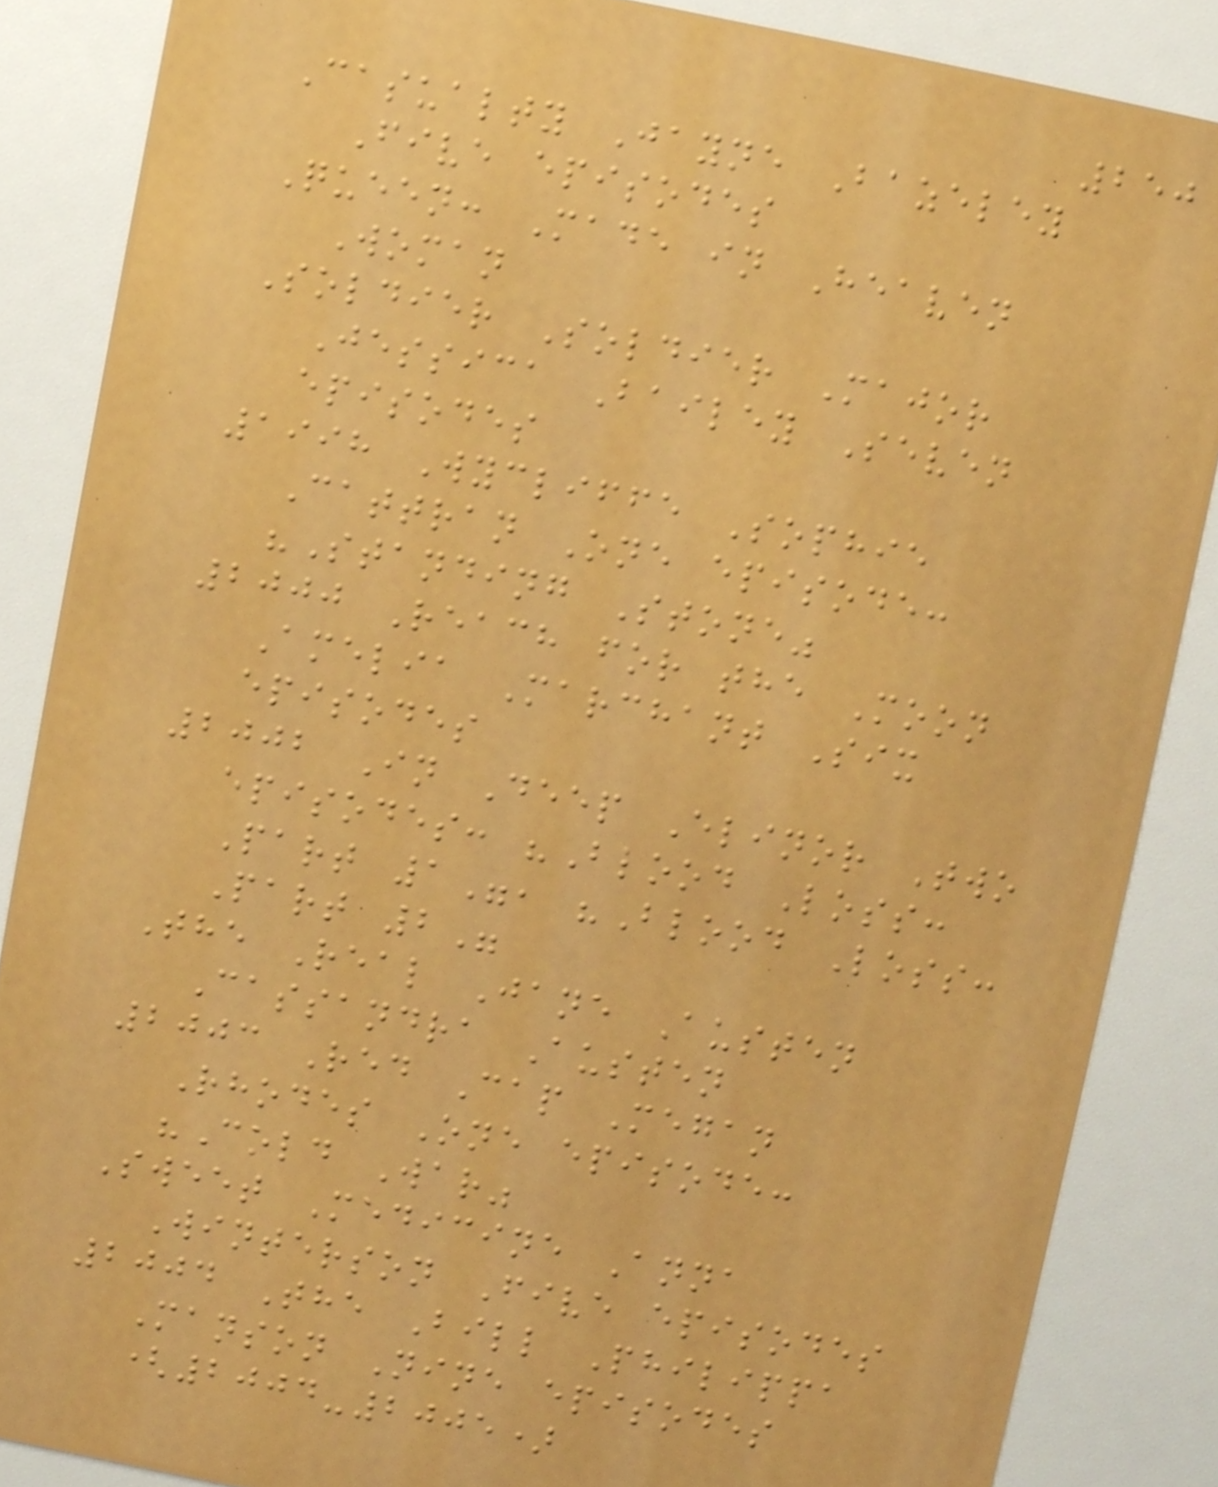250
Casualty Jayne Bazeley
Five episodes
Queen: Made in Heaven
Woman
Soldier Soldier Major
Jessica Bailey Seven
episodes
1998 Wycliffe Sophie
Cattran One episode:
"Standing Stone"
2000 Reach for the Moon
Amelia Marchant Six
episodes
2002 In Deep Elinor Two
episodes: "Blood Loss:
Part 1", "Blood Loss:
Part 2"
The Real Jane Austen
Cassandra Austen
2003 Red Cap Megan
Rhodes One episode:
"Cold War"
Sweet Medicine Anna
Winterson Five episodes
2004 The Bill Philippa
Manson Nine episodes
(2004-2005)
